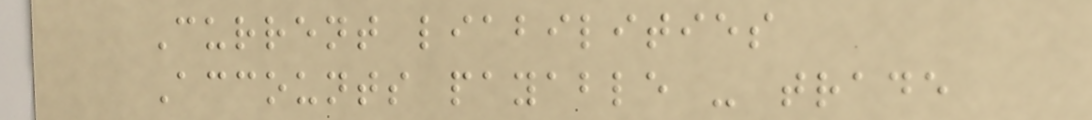Current liabilities
Accounts payable - trade
